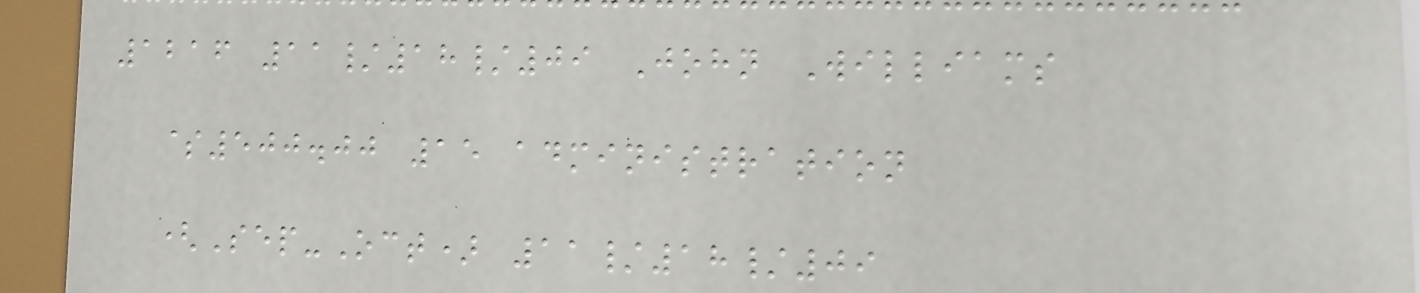1216 11/18/09 John Williams
$500.00 15 administration
(Sep-Oct) 11/18/09
